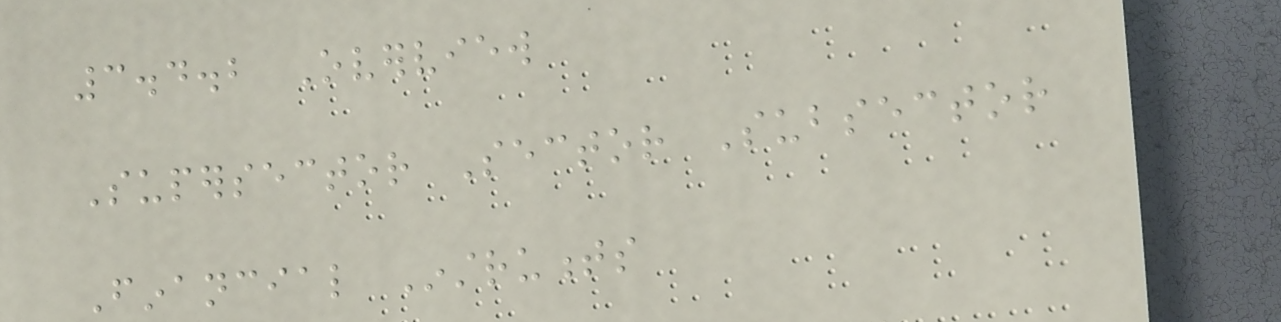3.4.2 Overview
Supersector Sector Subsector
Financial Instruments
